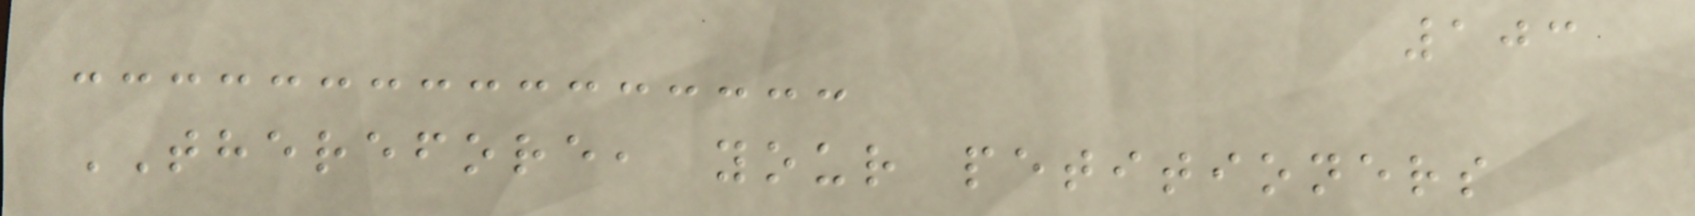103
THEREFORE, your petitioners
